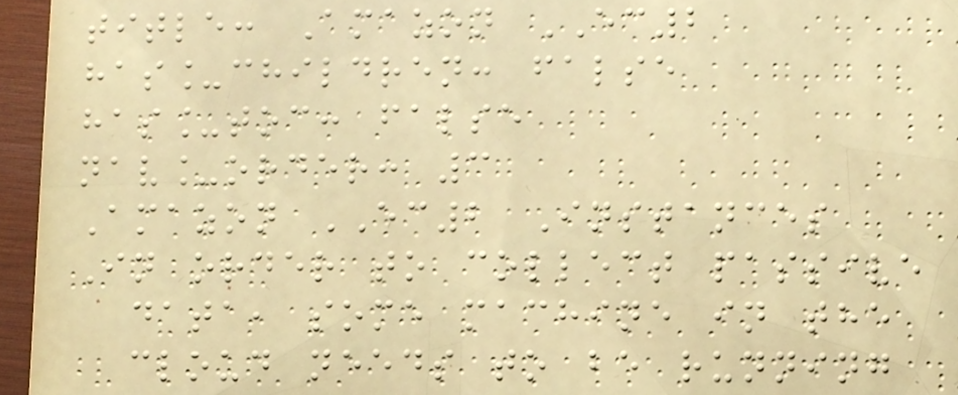title: Amazon EC2
has_children: false
has_toc: false
nav_order: 3
Amazon EC2 Instances
In order to collect passive
data, some machine in the
cloud needs to be running
